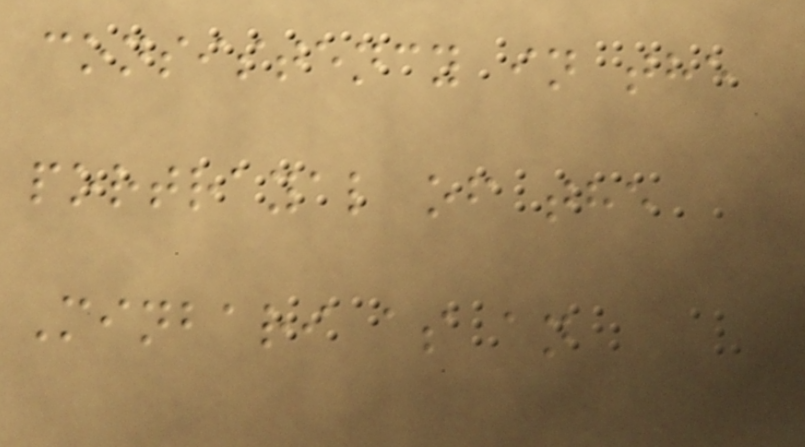consistency in the
portrayal of the
Minbari as an
